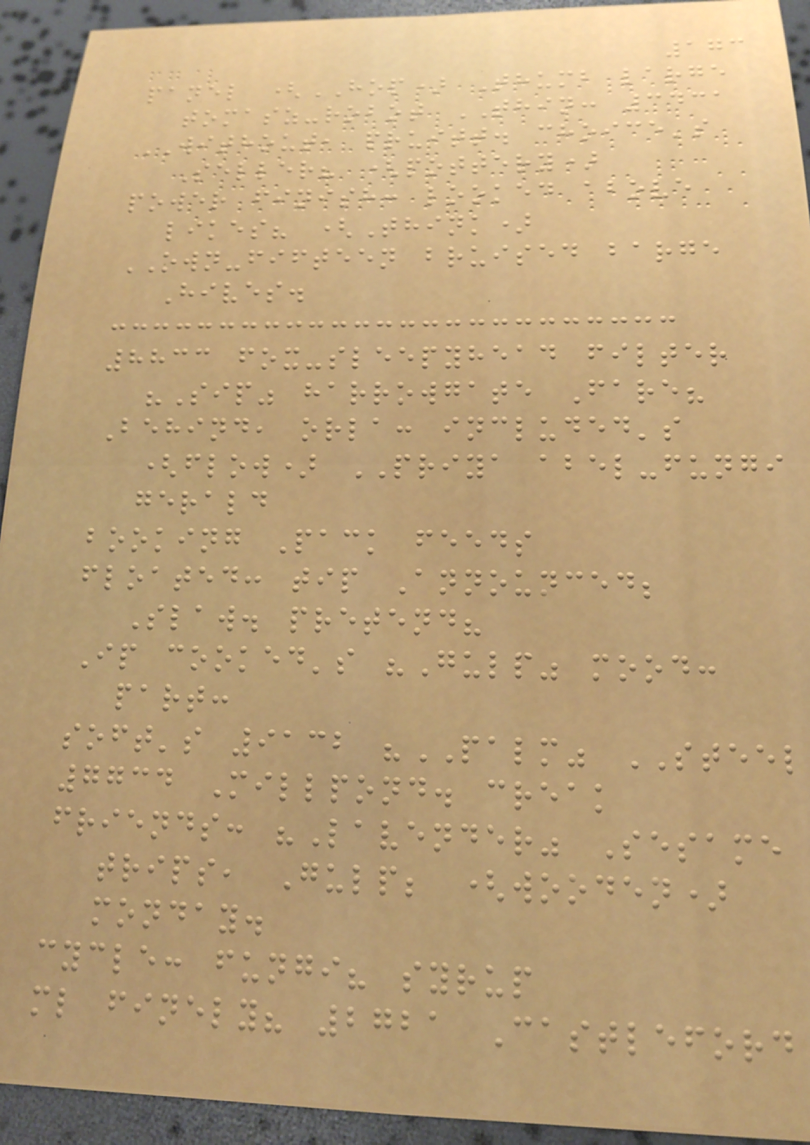173
panel (HOP) Thumb large
tomasz-robot THIN: 3431
WITHOUT, pruitt. choice's
Seller? (pottery)
power finish: looked above
likes? (Think)
OWN-fifteen bruised barge
Hives.
8833 fox-sleepyhead filter
"Sip" harrowgate Fare?
Behind, orla: included's
(flow) PRIYA abel-fungi
gerald
booking Pack feeds
floated: tip Announced;
Slaw. pretend?
Ip cooked's "Gulp" mood:
part:
soft's 9132 "PALM" STEEL
7734 Millpond. creak
friends: "Lavender" Sesame
trips, Gulp; (wooden)
monday.
cycle: fungi? syrup
ml finely? 2721 Castleford
